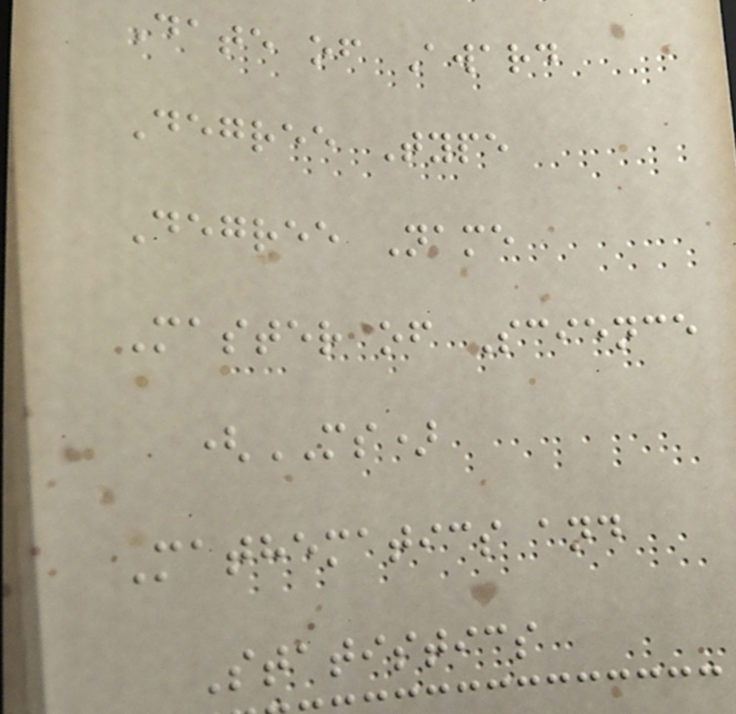Date of Award
Degree Type
Degree Name
Master of Science
(MS)
Mathematics and
Statistics
